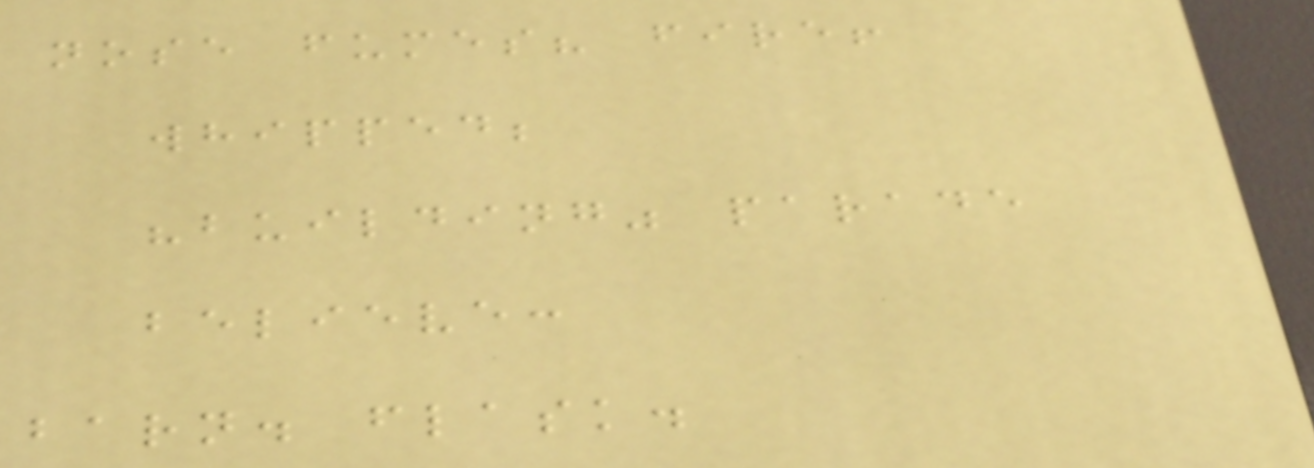nose fumes? fire!
whipped;
"building" parade
believe:
barn. flask.
